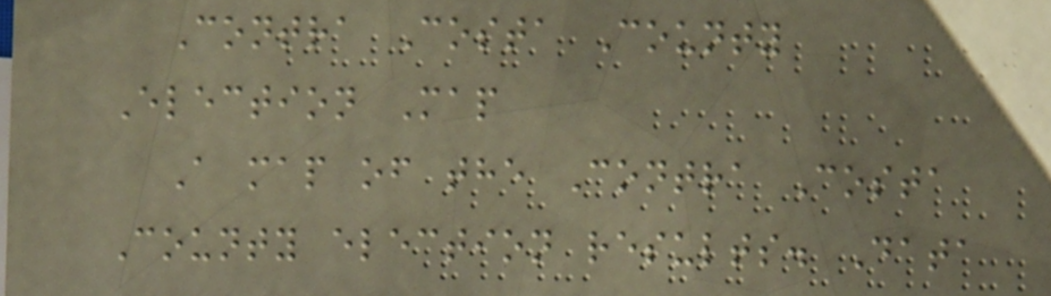Contra Costa County
Election Map
A map of the Contra Costa
County election results. Data
